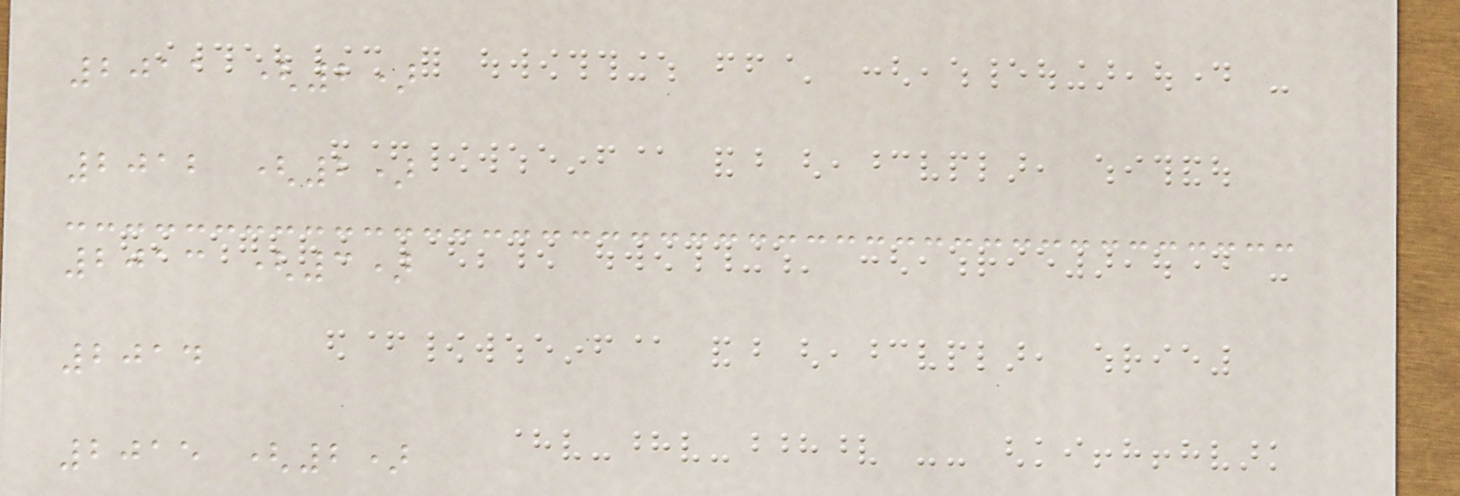2011 (2)
2012 (2)
2013 (3)
2014
2015 (2)
